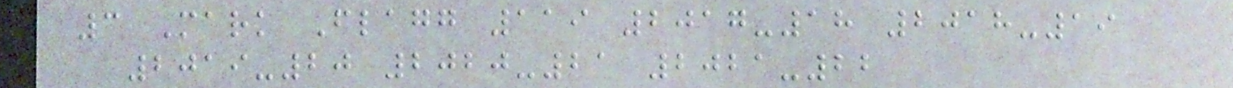3 Mark Flagg 119 2017-18 2018-19
2019-20 2020-21 2021-22
